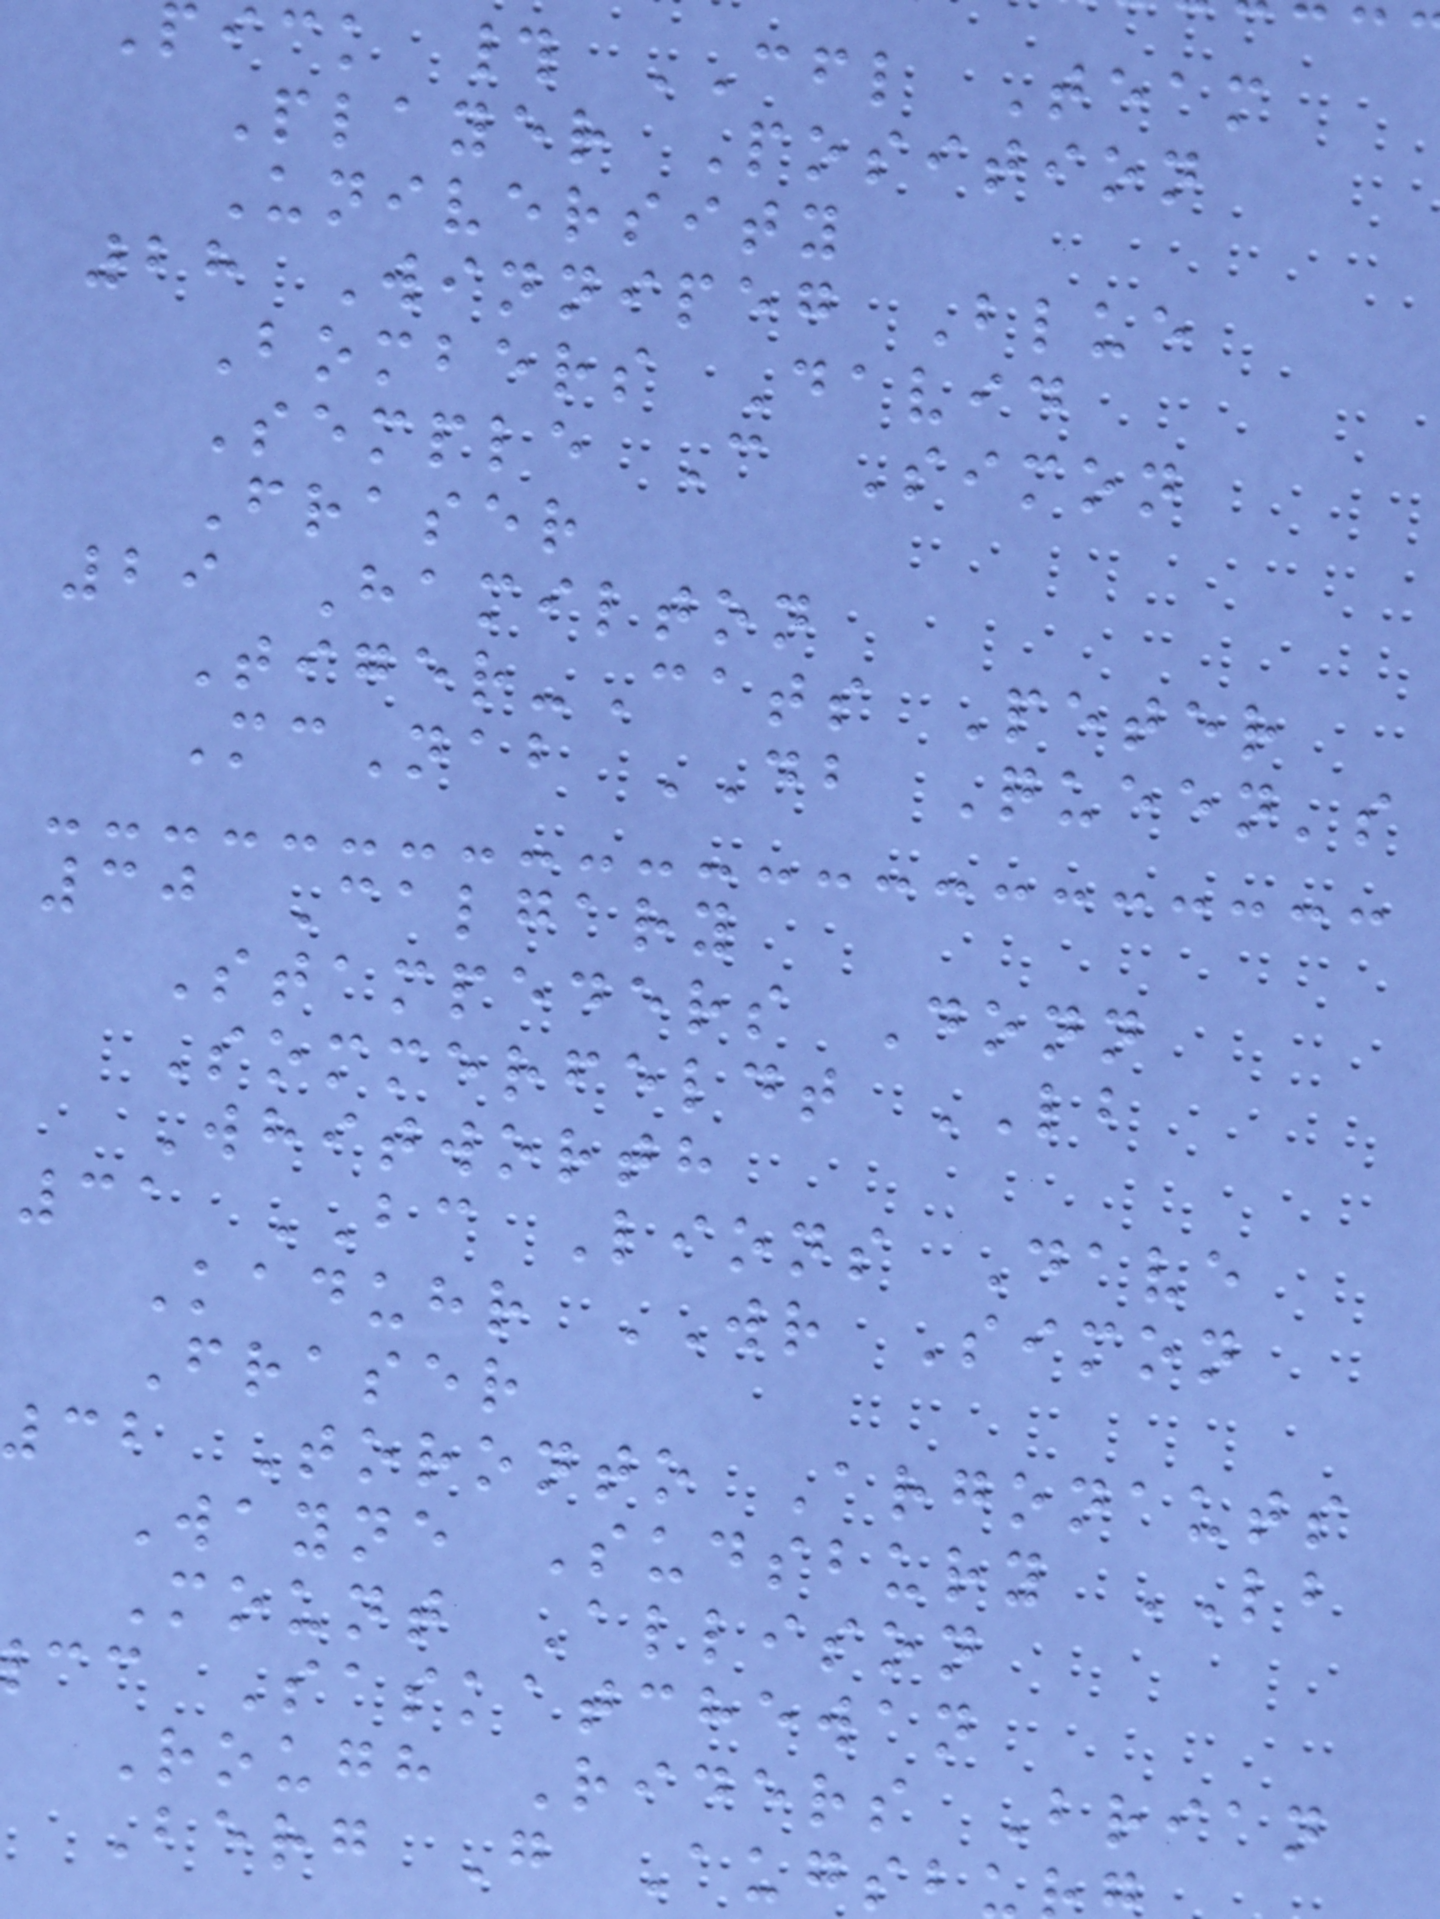pick # CFL Team
Player Position
University
28 Winnipeg Blue
Bombers David
Semple C Simon
Fraser
29 Hamilton
Tiger-Cats Peter
McNab DB Queen's
30 Calgary
Stampeders Donn
Sommerfeldt LB
Whitworth
31 BC Lions Dave
Kaduhr WR Simon
Fraser
32 Toronto Argonauts
Wayne Sudsbury LB
Mount Allison
cc Saskatchewan
Rough Riders Brian
Berg G Augsb
